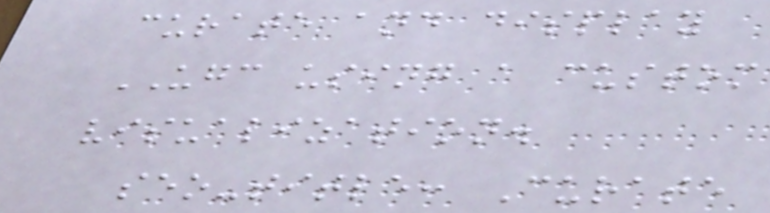curate and display
UGC using a custom
visualization.
seo-title: Curate
